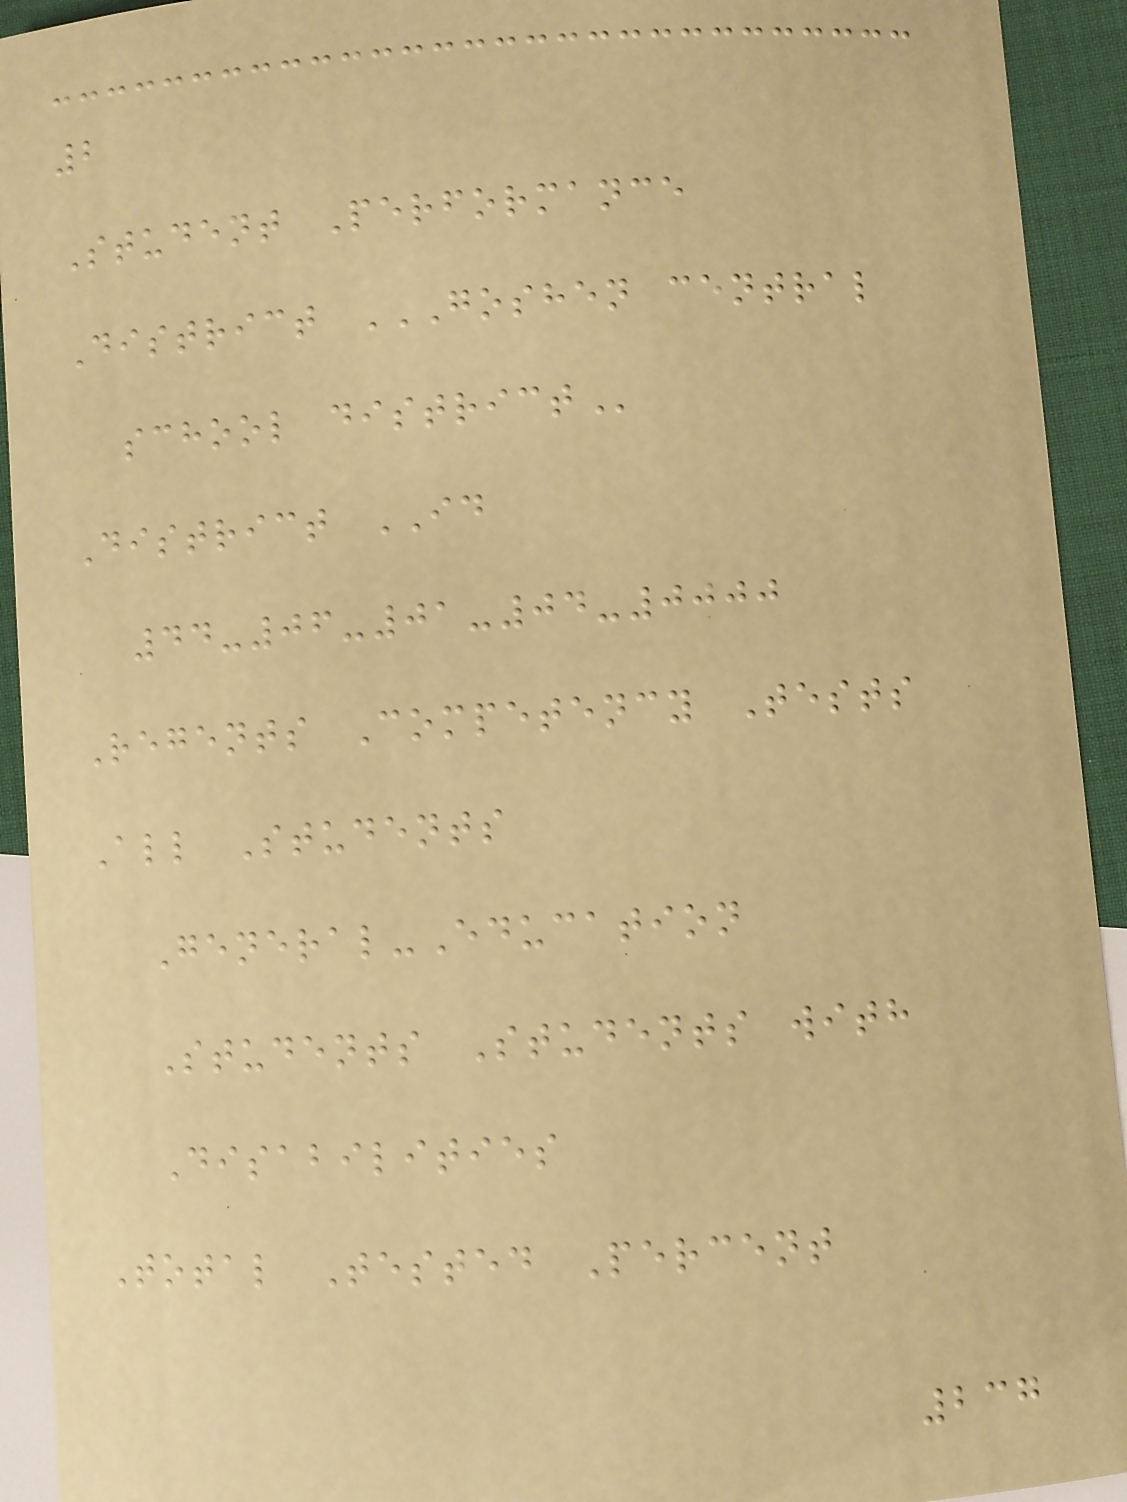2
Student Performance
District GOSHEN CENTRAL
SCHOOL DISTRICT
District ID
44-06-01-04-0000
Regents Competency Tests
All Students
General-Education
Students Students with
Disabilities
Total Tested Percent
237
